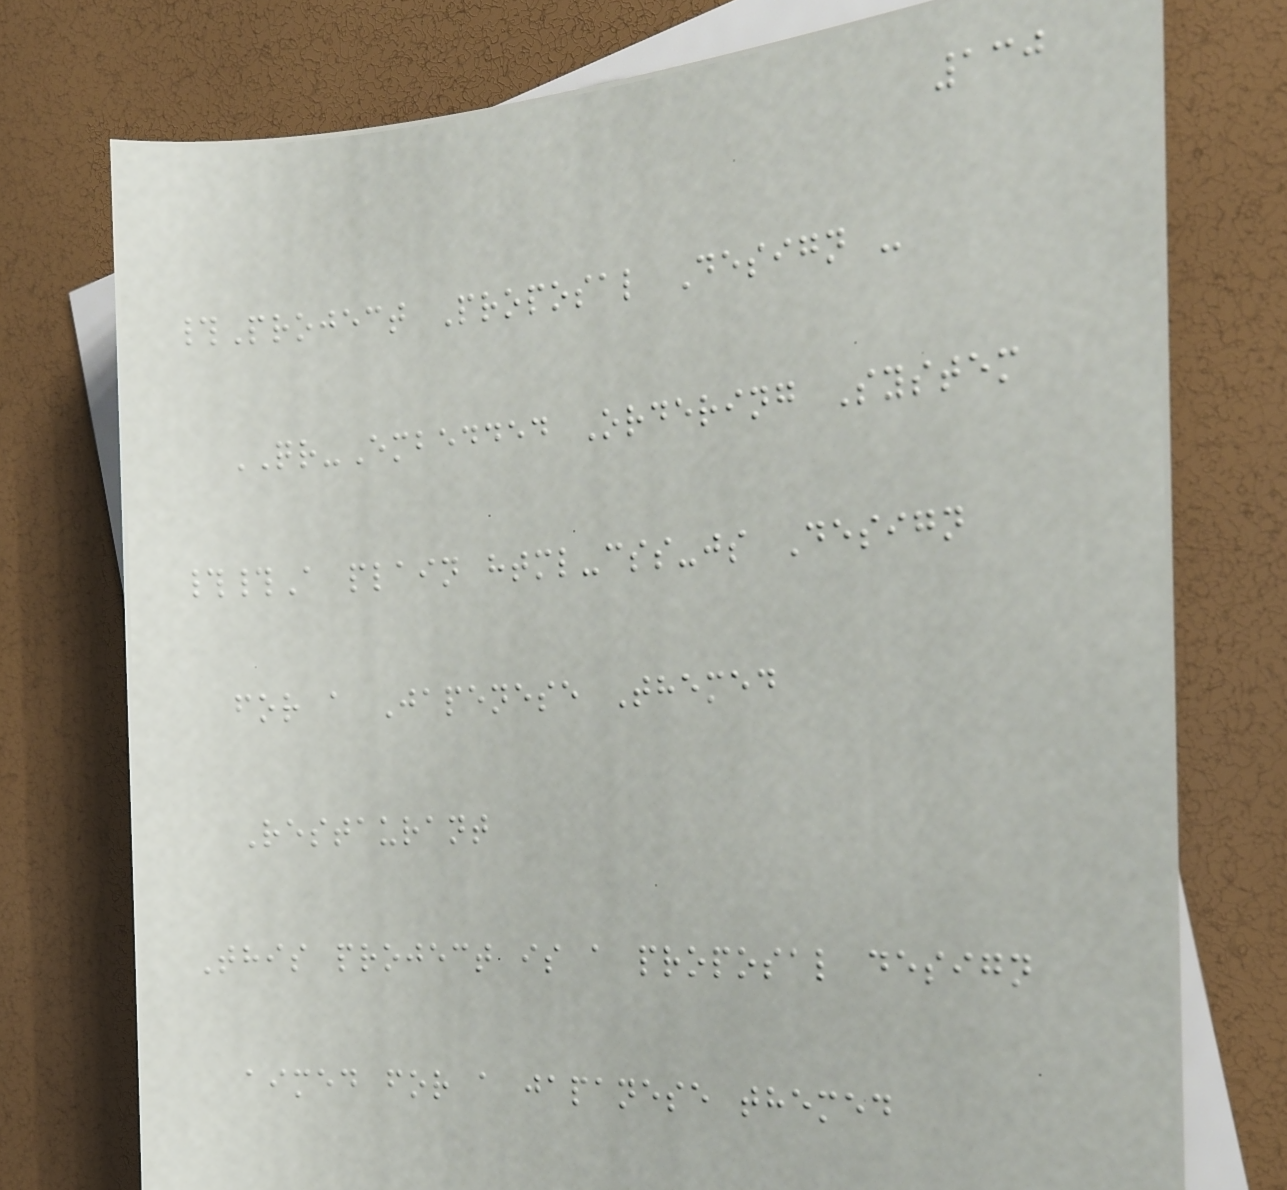130
#Project Proposal Design -
QR-Embedded Ordering System
##A plain html-css-js Design
for a Japenese Themed
Restaurant
This project is a proposal design
aimed for a japanese themed
